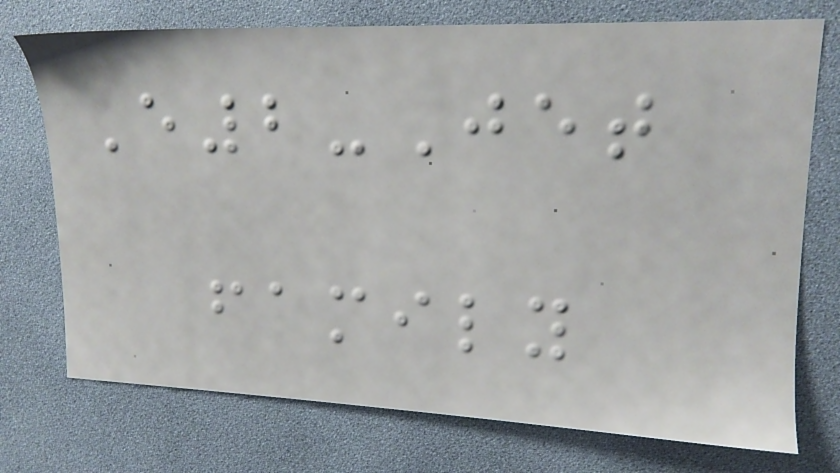E2-Jet
family
